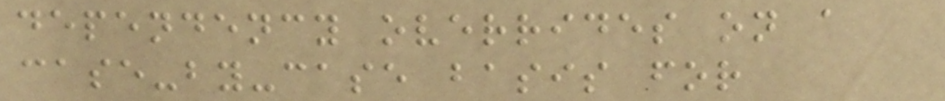dependency overrides on a
case-by-case basis for
